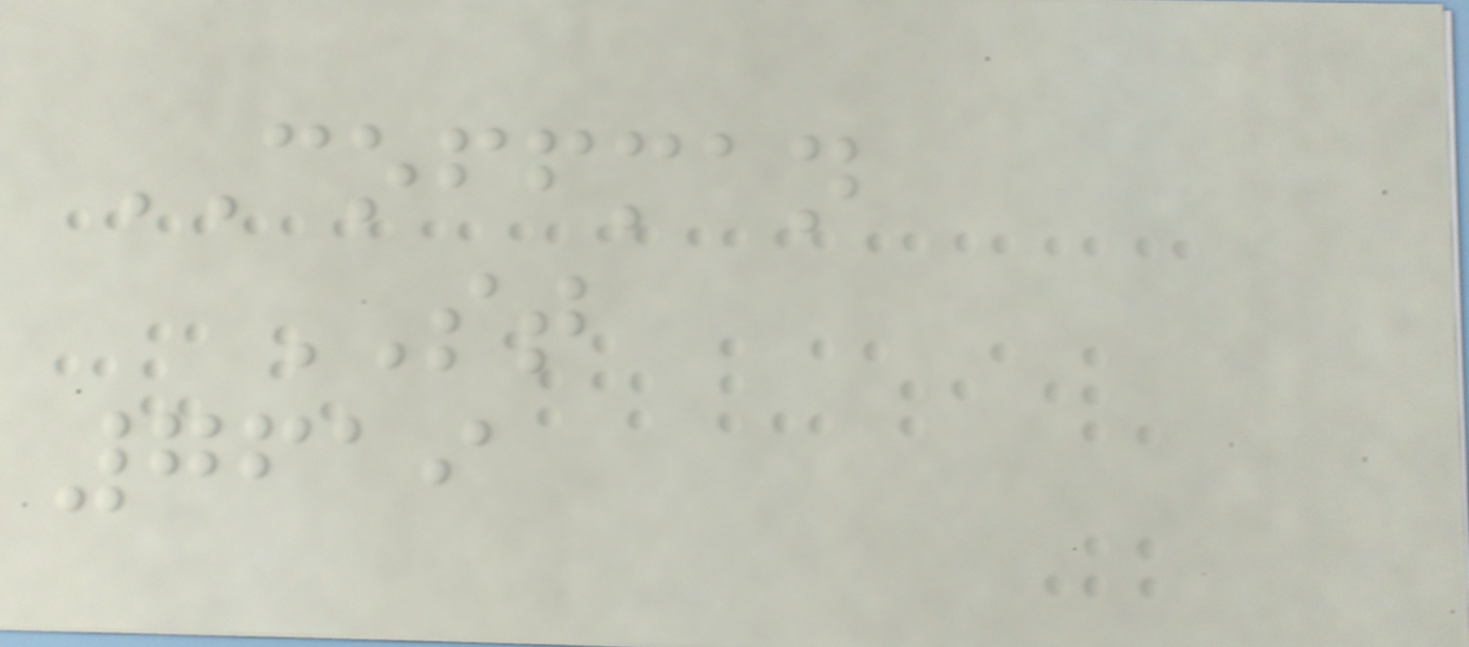COFFMAN
ST
7619
